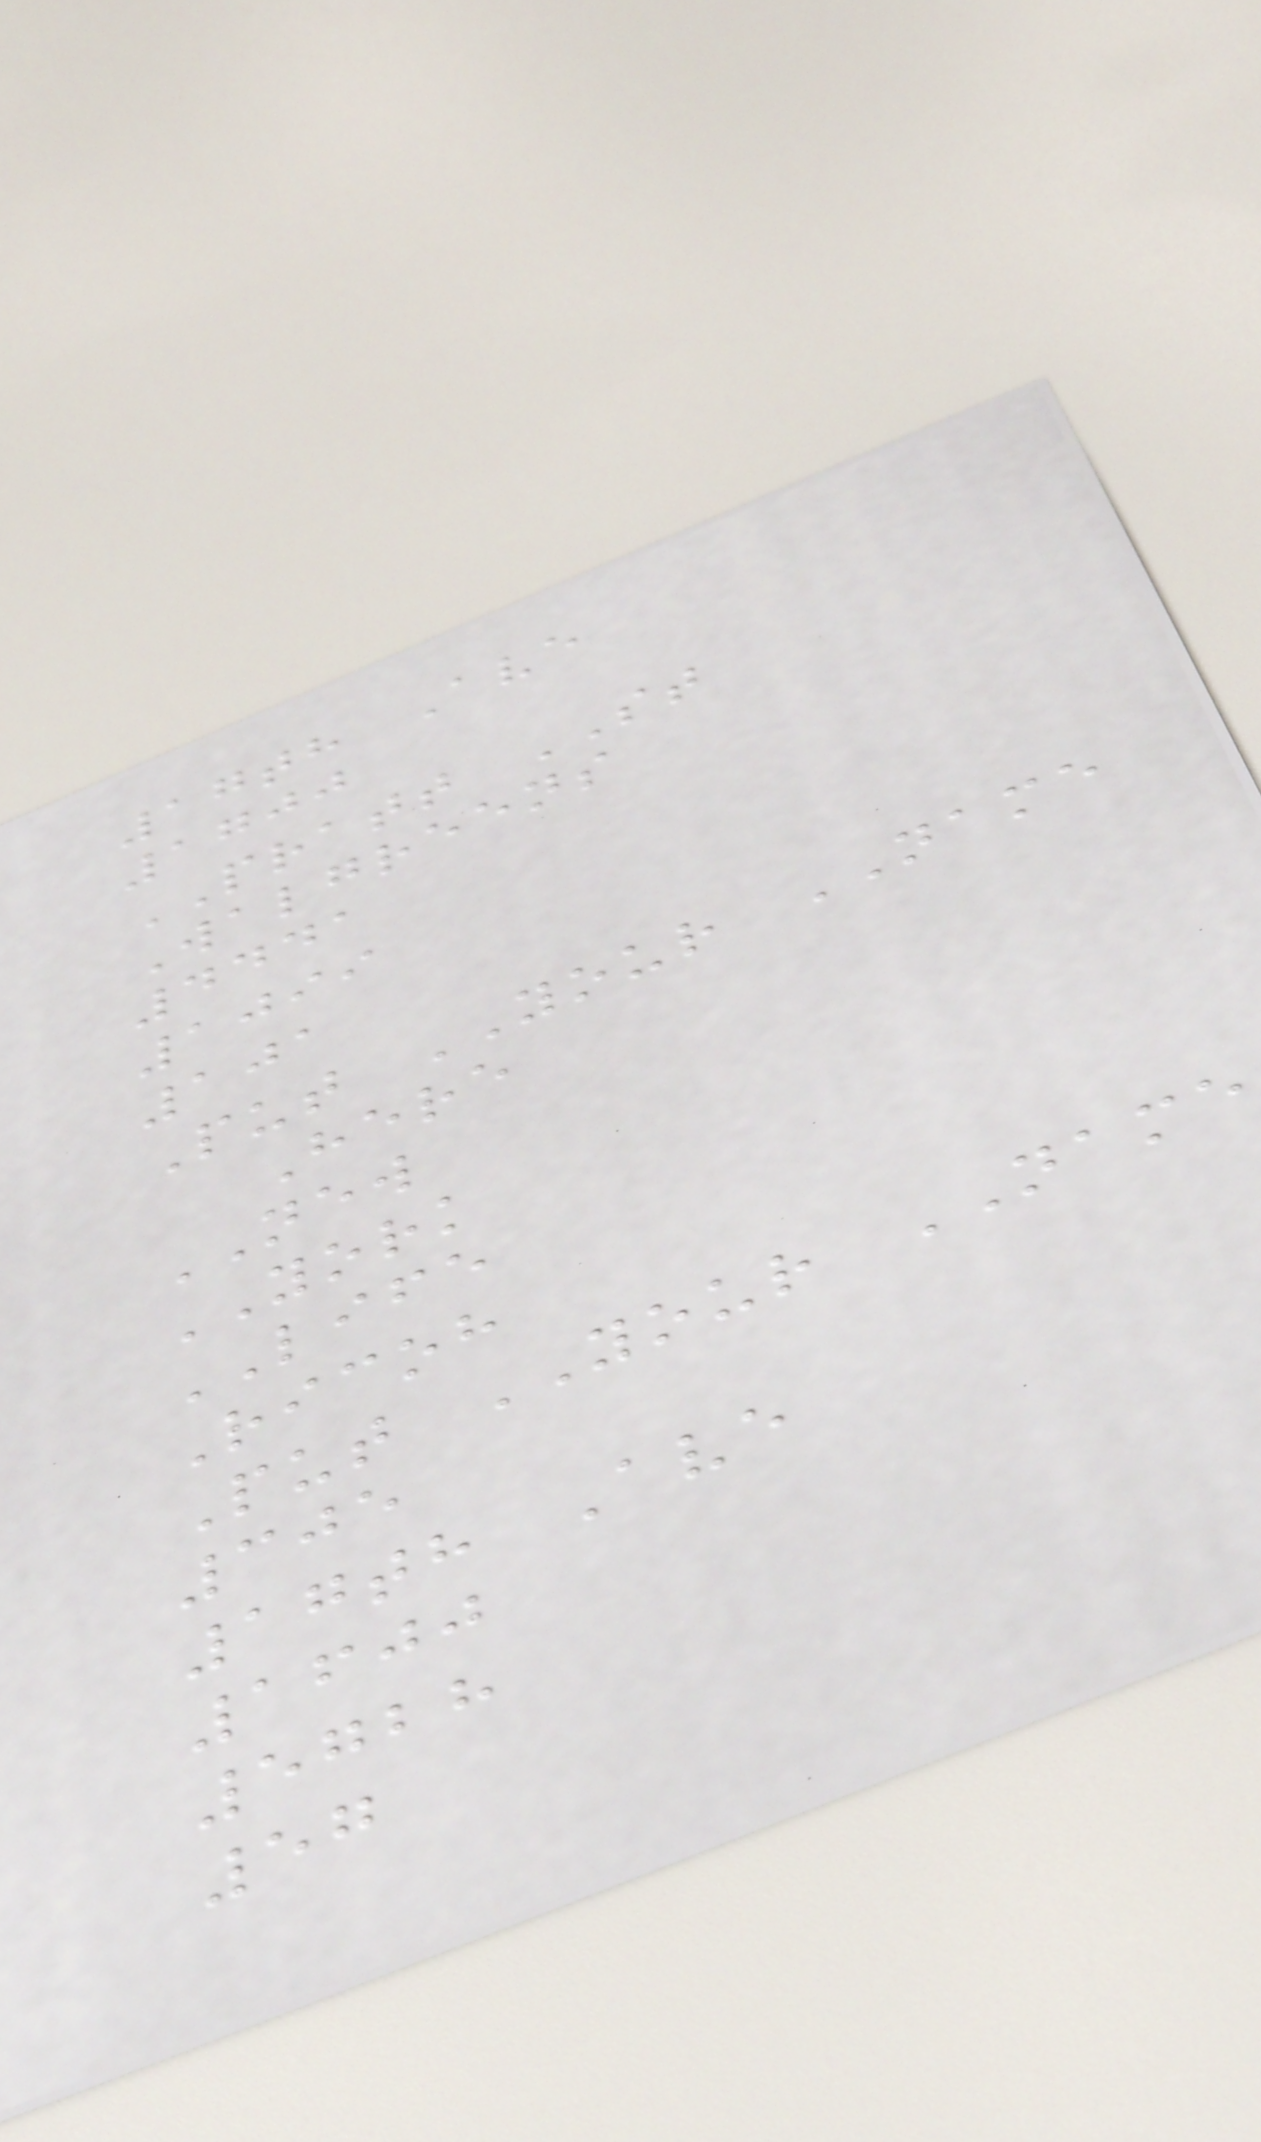17th Ave
1700
PRATT ST
Walgreens
4441
1099
101
Put YOUR NAME
Here
NEW
YORK
LIFE
Ricoh
Put YOUR NAME
305
17th Ave
1600
5728
57
